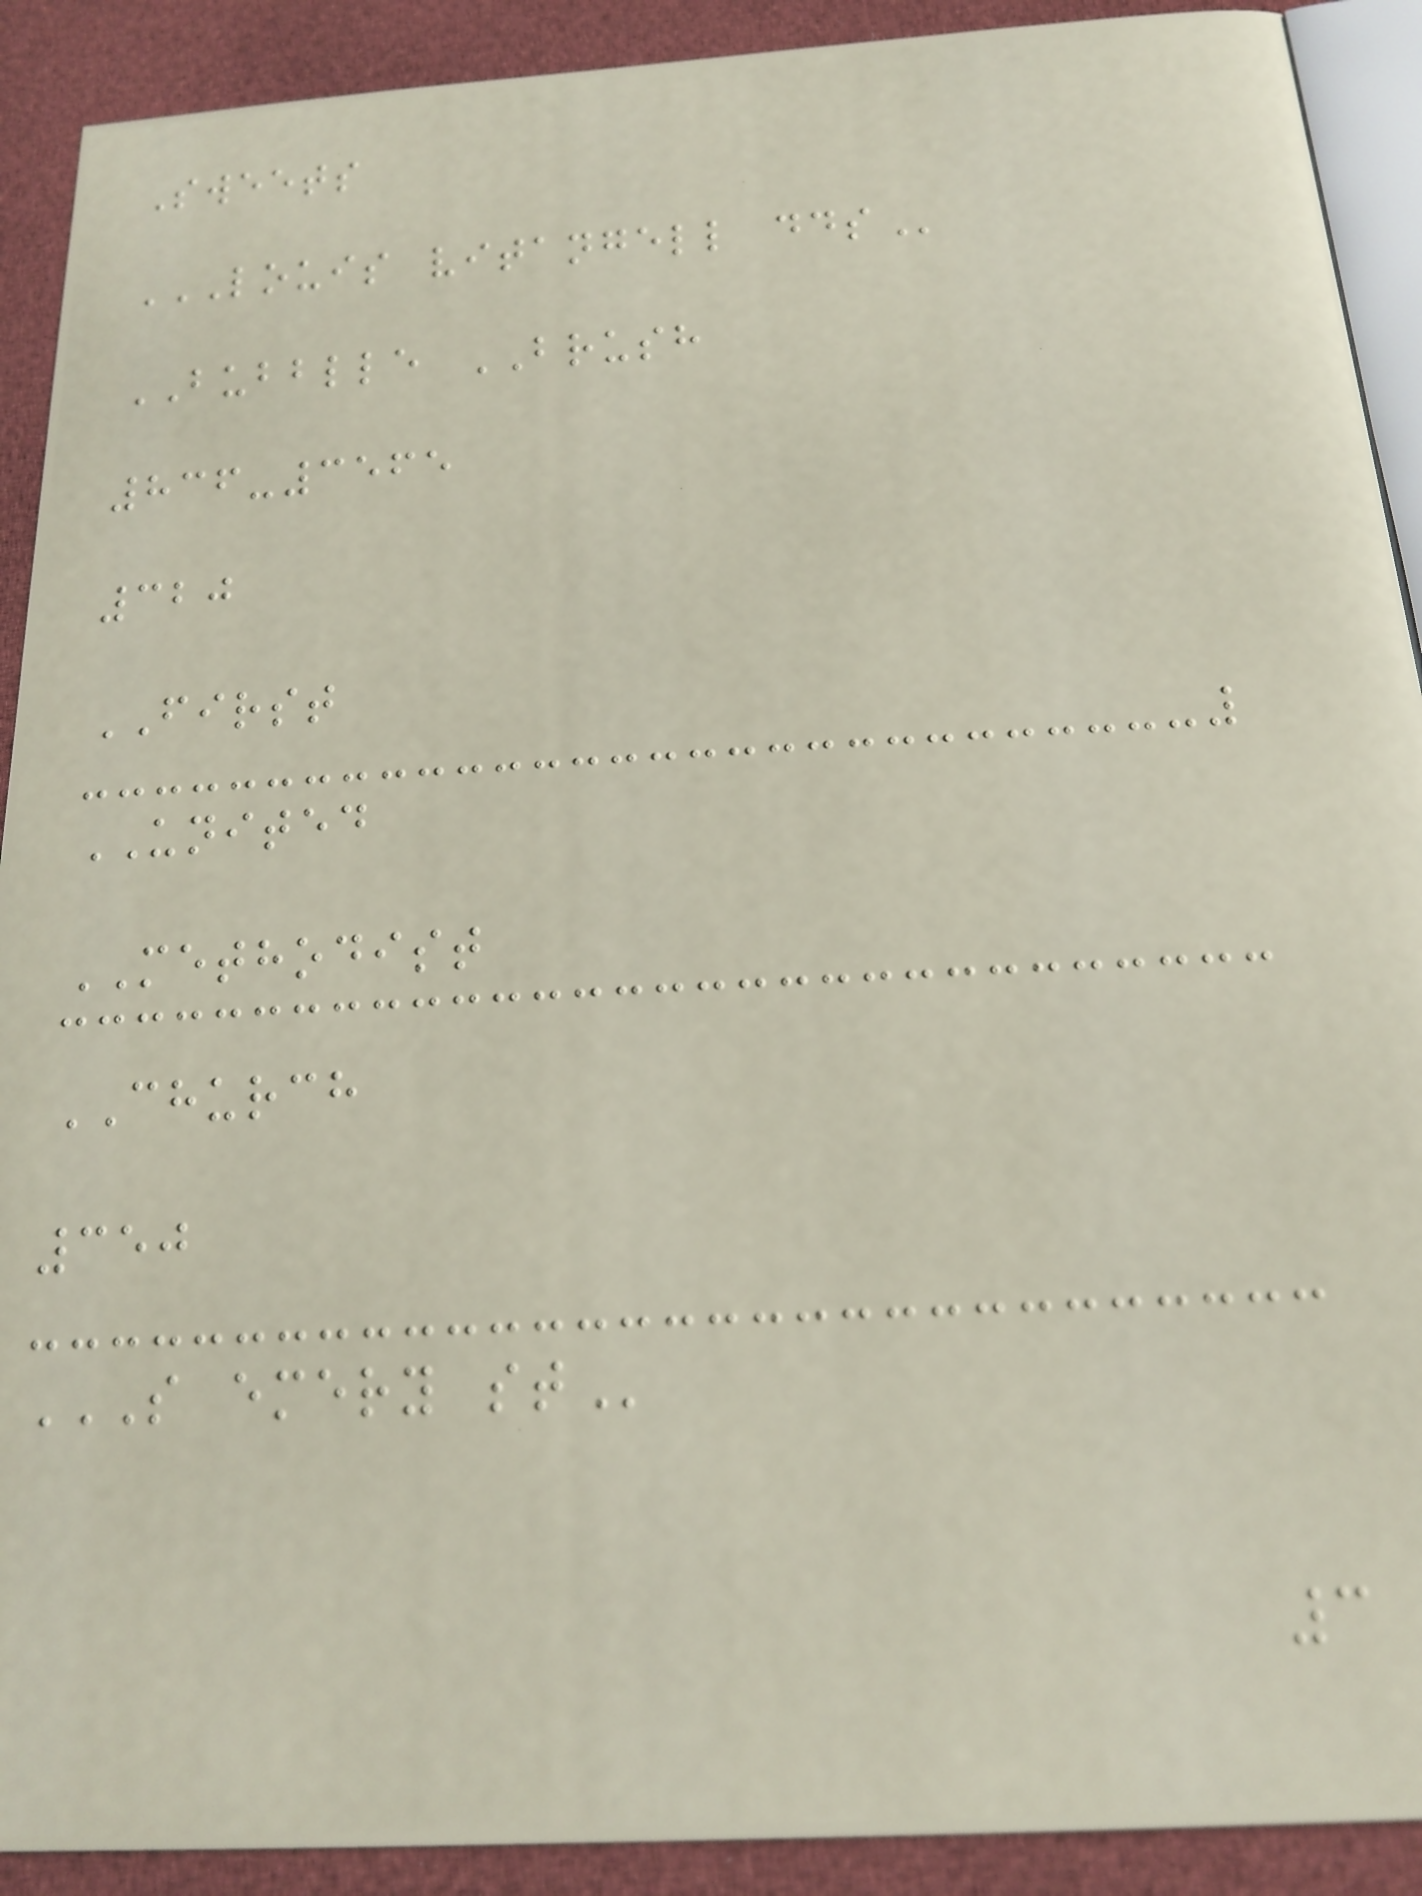Sweets
LOUIS VITANGELL DDS
BUBBLLE BRUSH
836-3565
320
FIRST
UNITED
METHODIST
CHURCH
350
S EMERY ST
3
